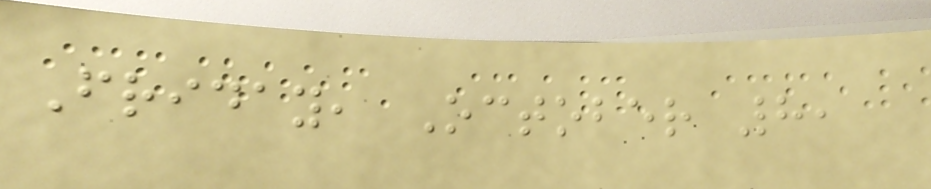Friday, October 8,
